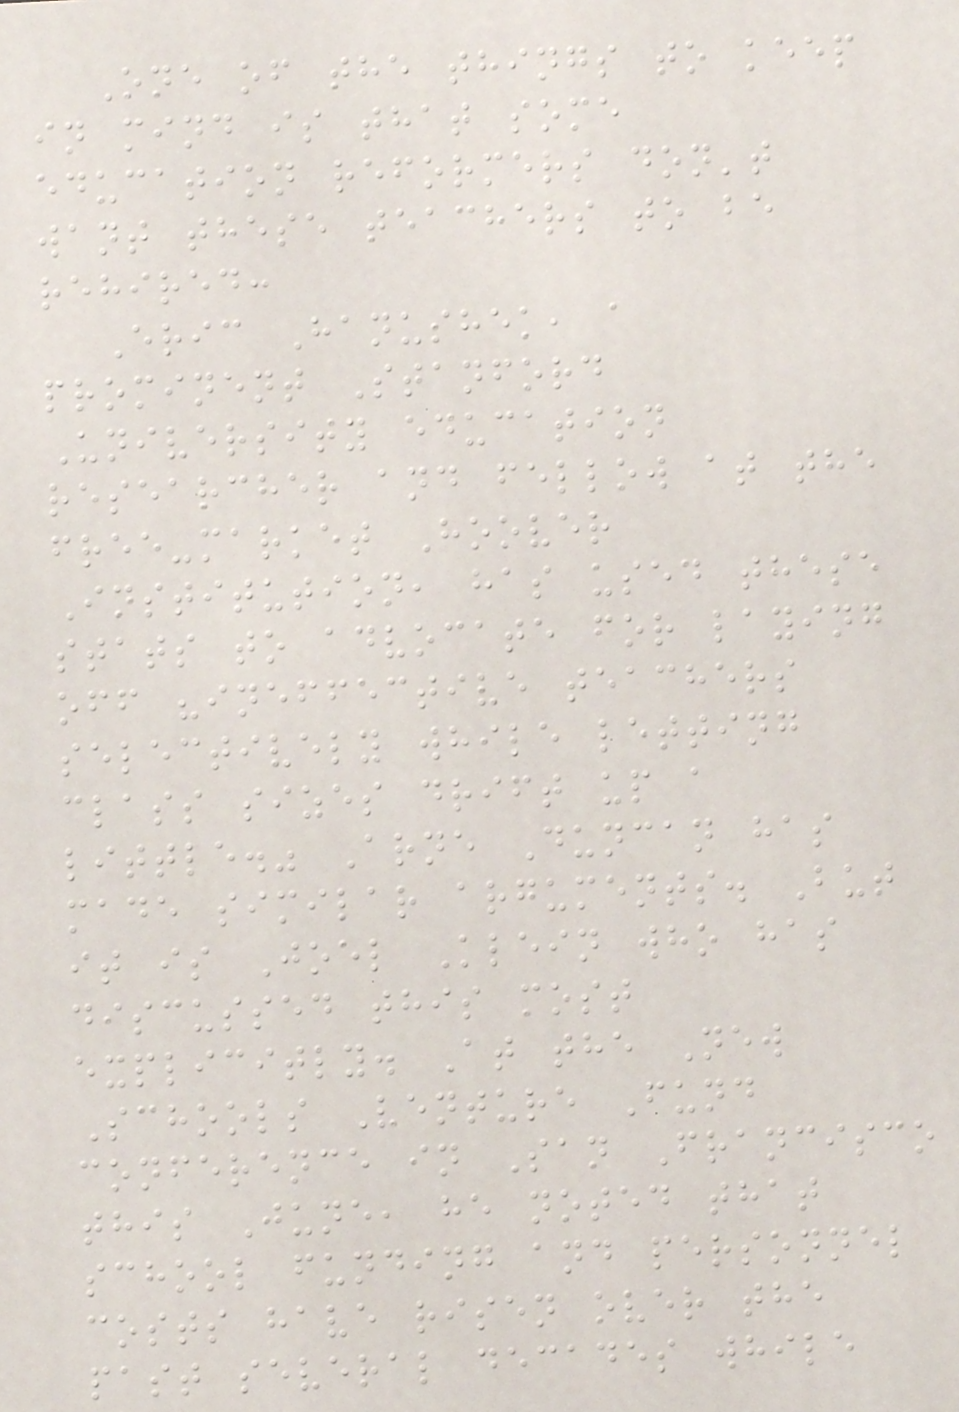One of the things to keep
in mind is that some
education reformers don't
want these teachers to be
rehired:
Eric Hanushek, a
prominent Stanford
University education
researcher and fellow at the
free-market Hoover
Institution, has used these
stats to advocate for laying
off "ineffective teachers
selectively while letting
class sizes drift up a
little." Arne Duncan has
made similar arguments. But
it is Joel Klein who has
discussed this most
explicitly. At the New
Schools Venture Fund
conference in San Francisco
this June, he noted that
school funding and personnel
costs have risen over the
past several decades while
